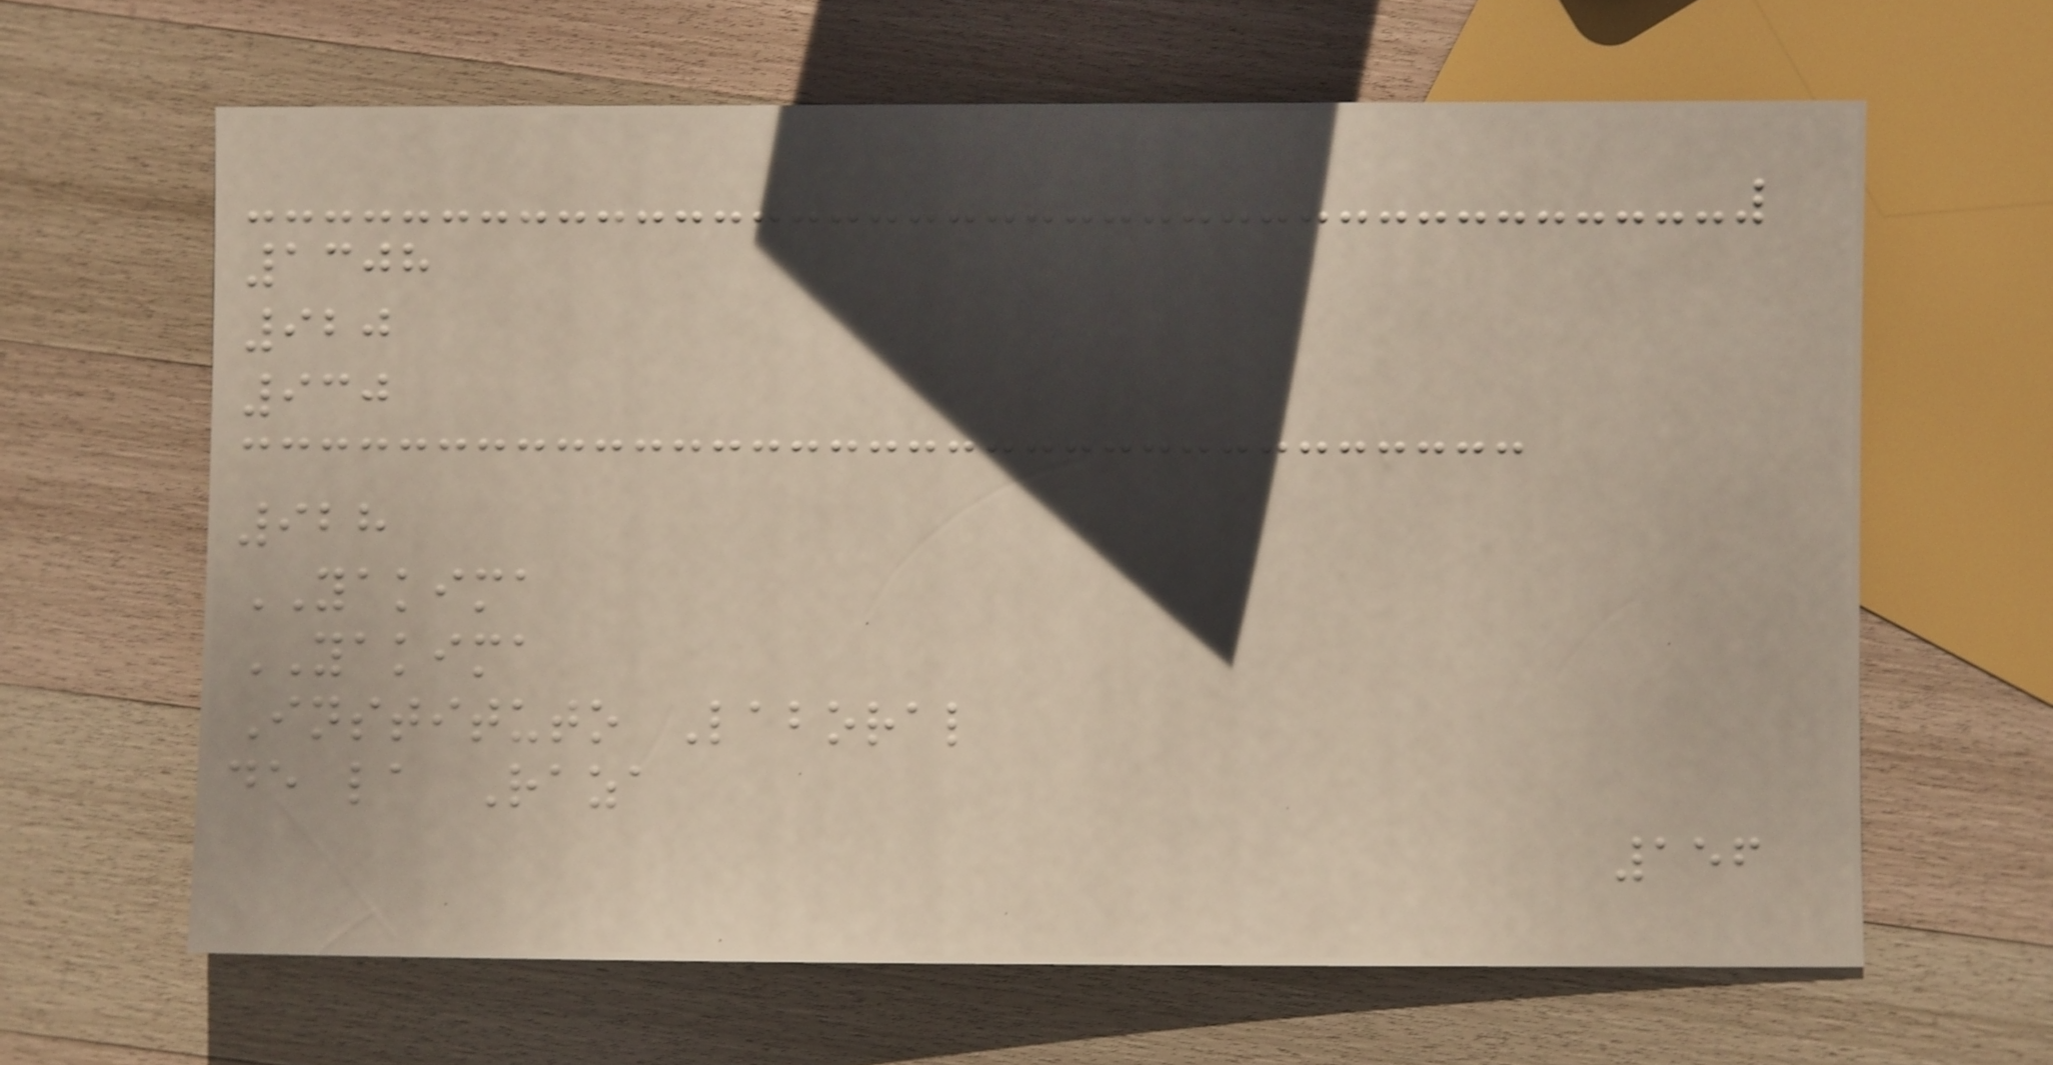1308
920
930
928
YAKIMA
YAKIMA
Instituto Laboral
de la Raza
156
